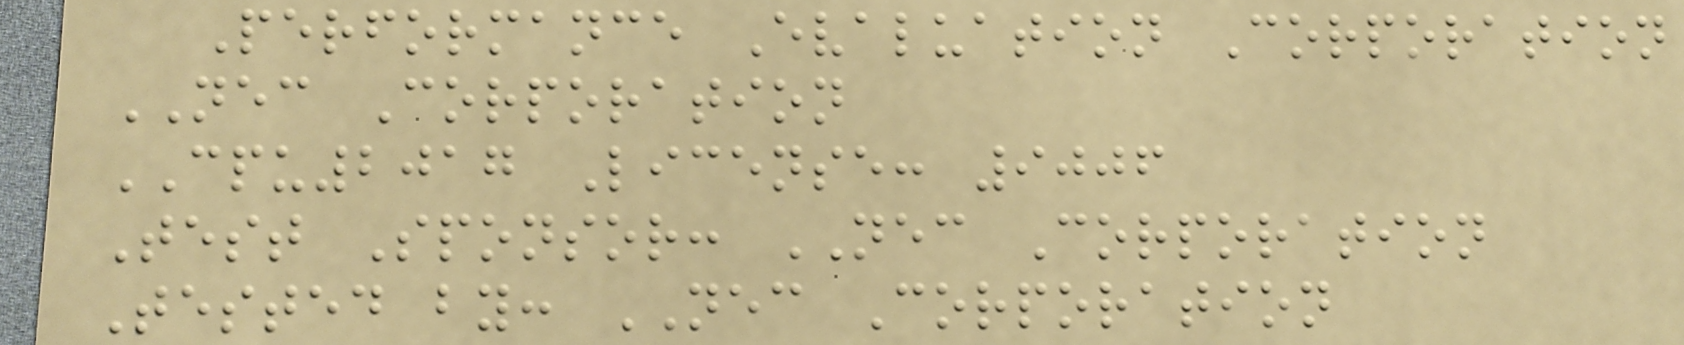Performance Evaluation Corporation
NEC Corporation
CPU2017 License: 9006
Test Sponsor: NEC Corporation
Tested by: NEC Corporation
